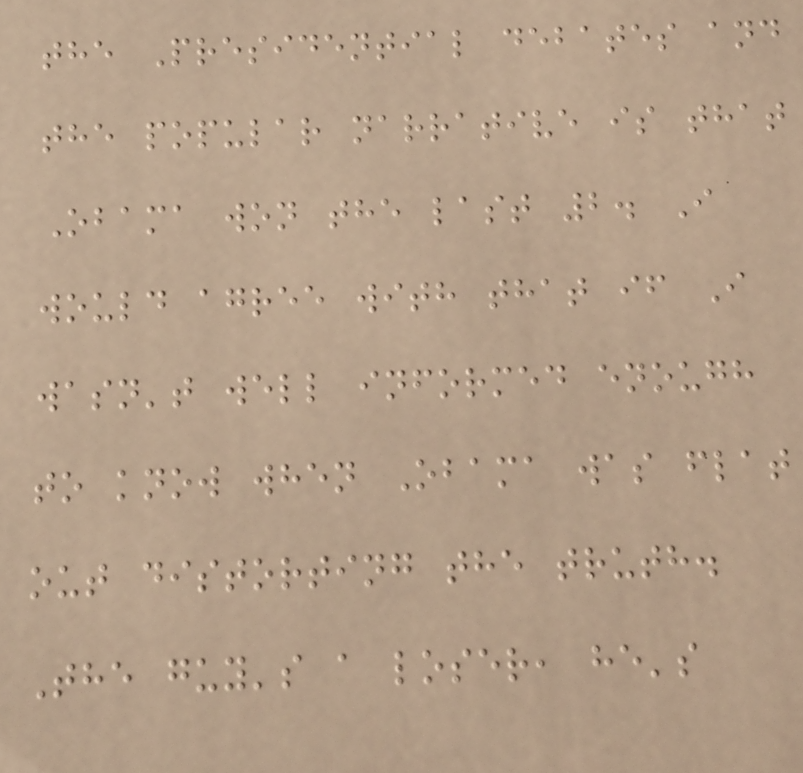the Presidential debates and
the popular narrative is that
Obama won the last 2. I
would agree with that if I
wasn't well informed enough
to know when Obama was flat
out distorting the truth.
The guy's a loser, he's
